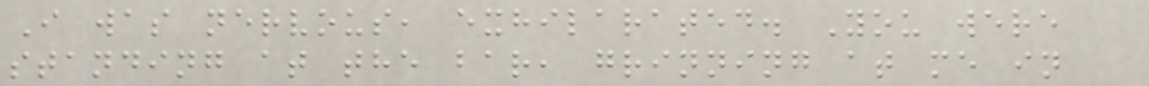I was nervous, exhilarated. You were
standing at the bar, grinning at me in
